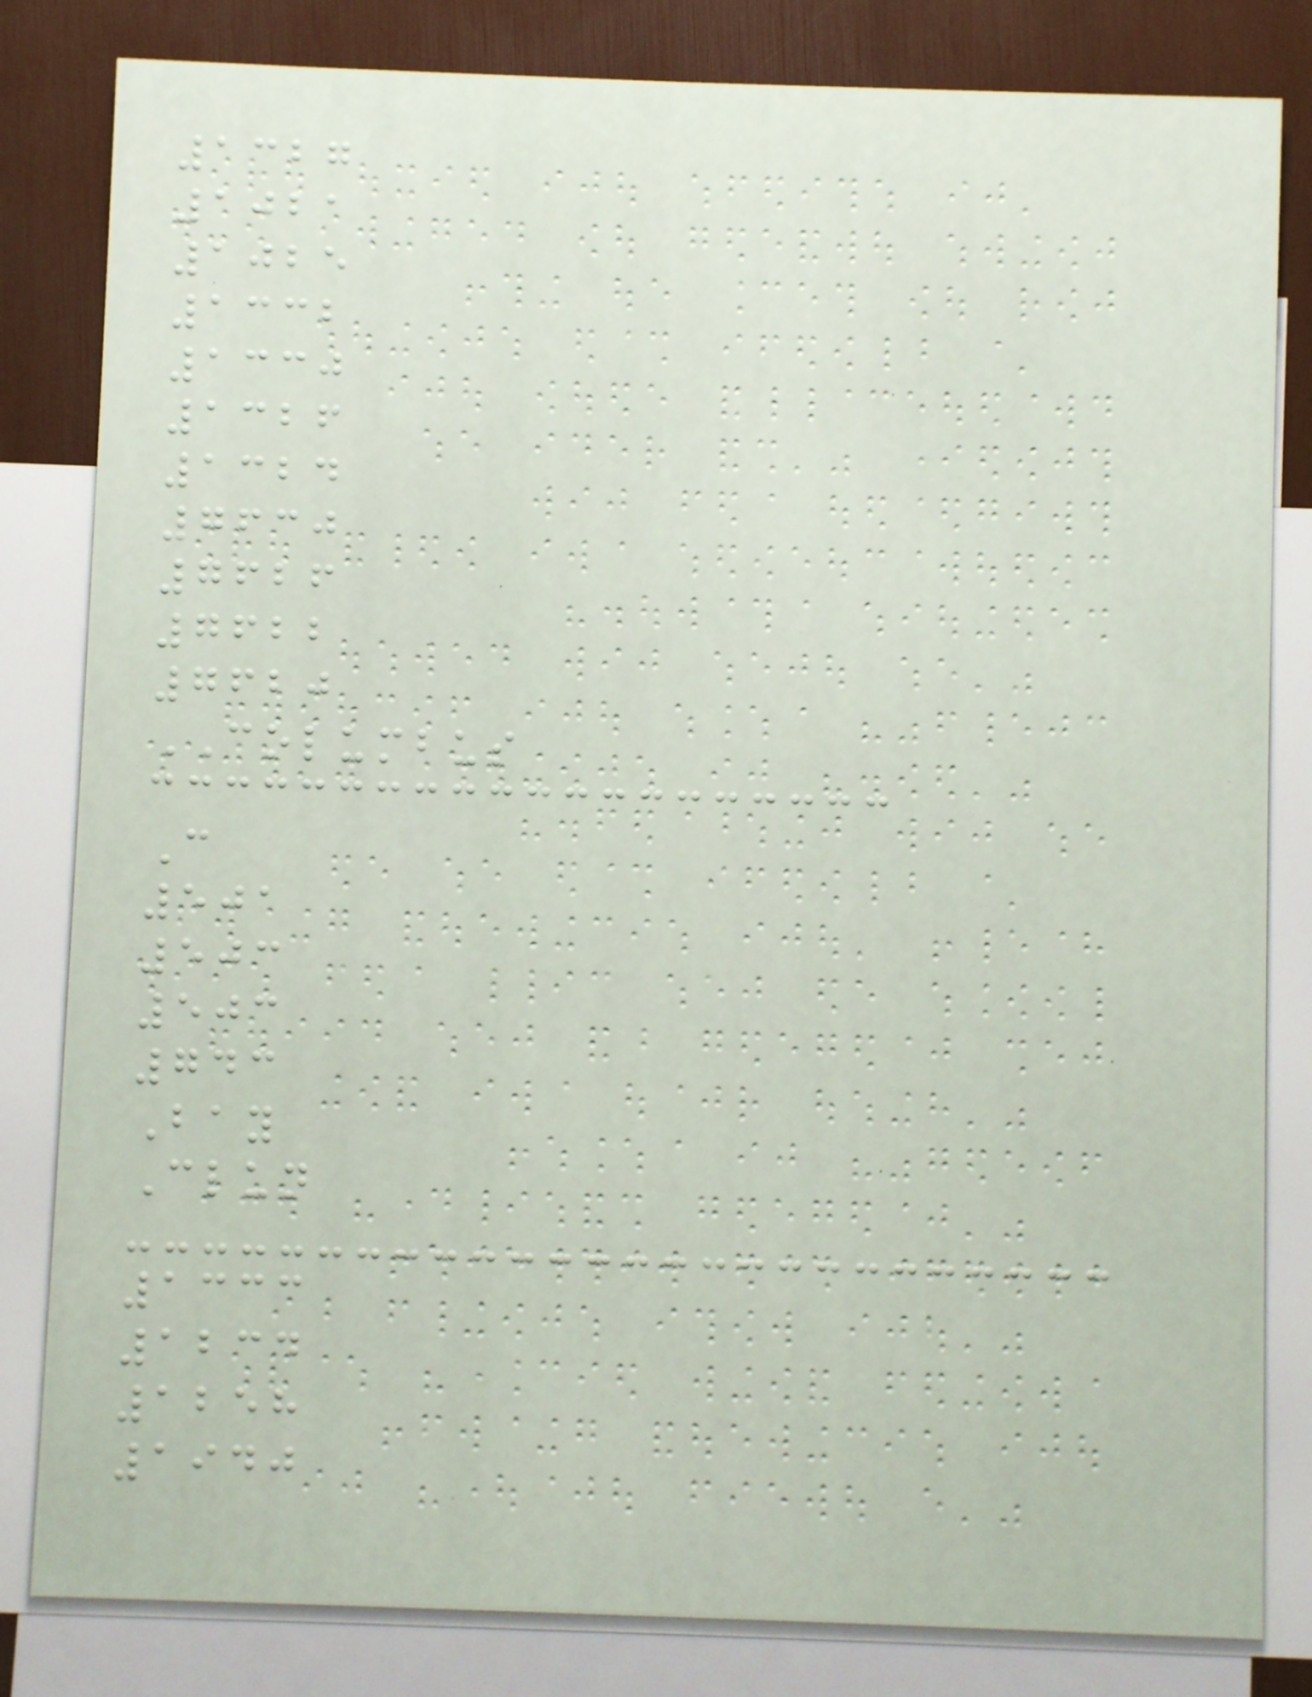1327
1021
1025
1332
1330
1326
1324
7630
7626
7622
7620
COLUMBUS
C
501
503
503
743
Bay
Clun
1333
1234
1258
1940
